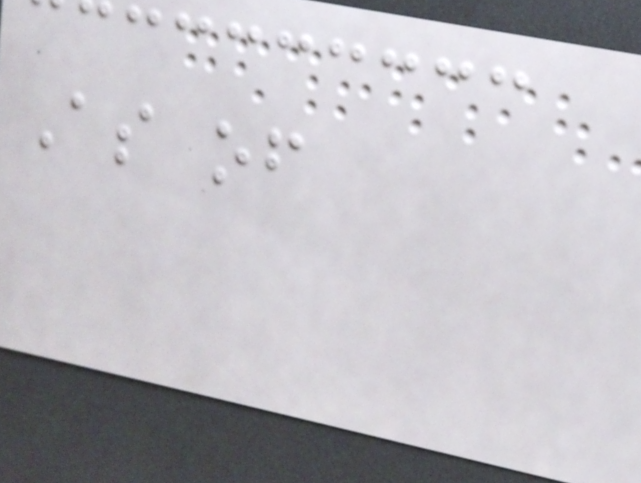As of
